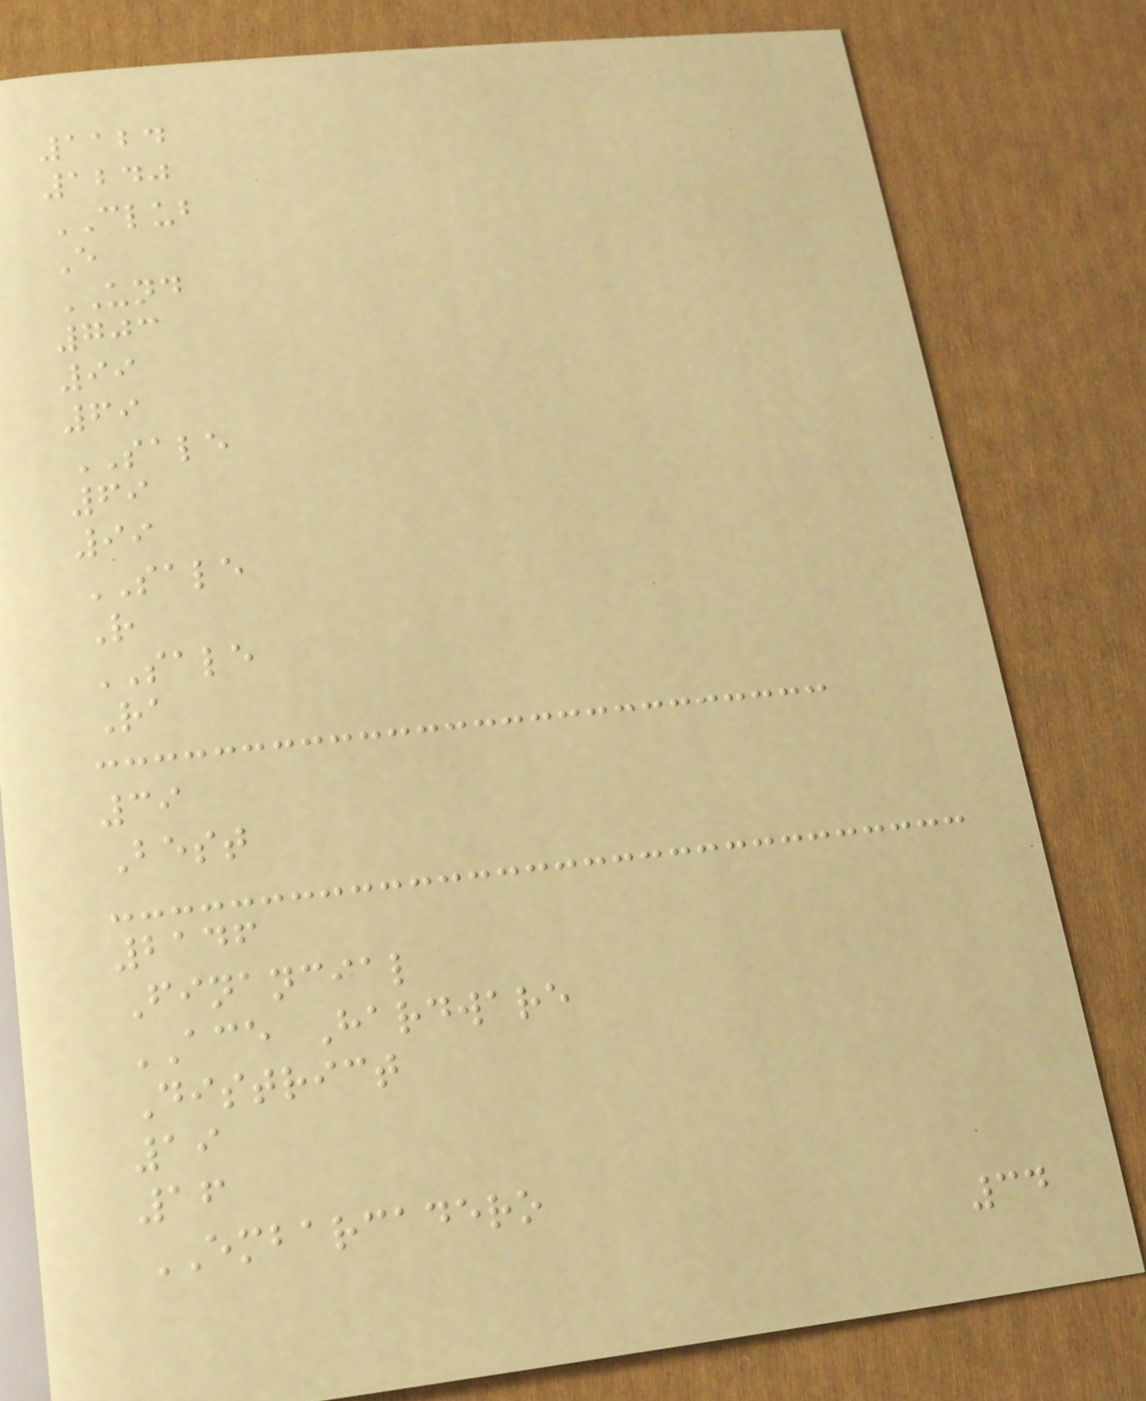1124
1240
CLUB
E
UND
703
99
69
SALE
69
99
SALE
R
SALE
Ra
39
Best
2146
Financial
ACE Hardware
District
19
16
EMBARCADERO
34
